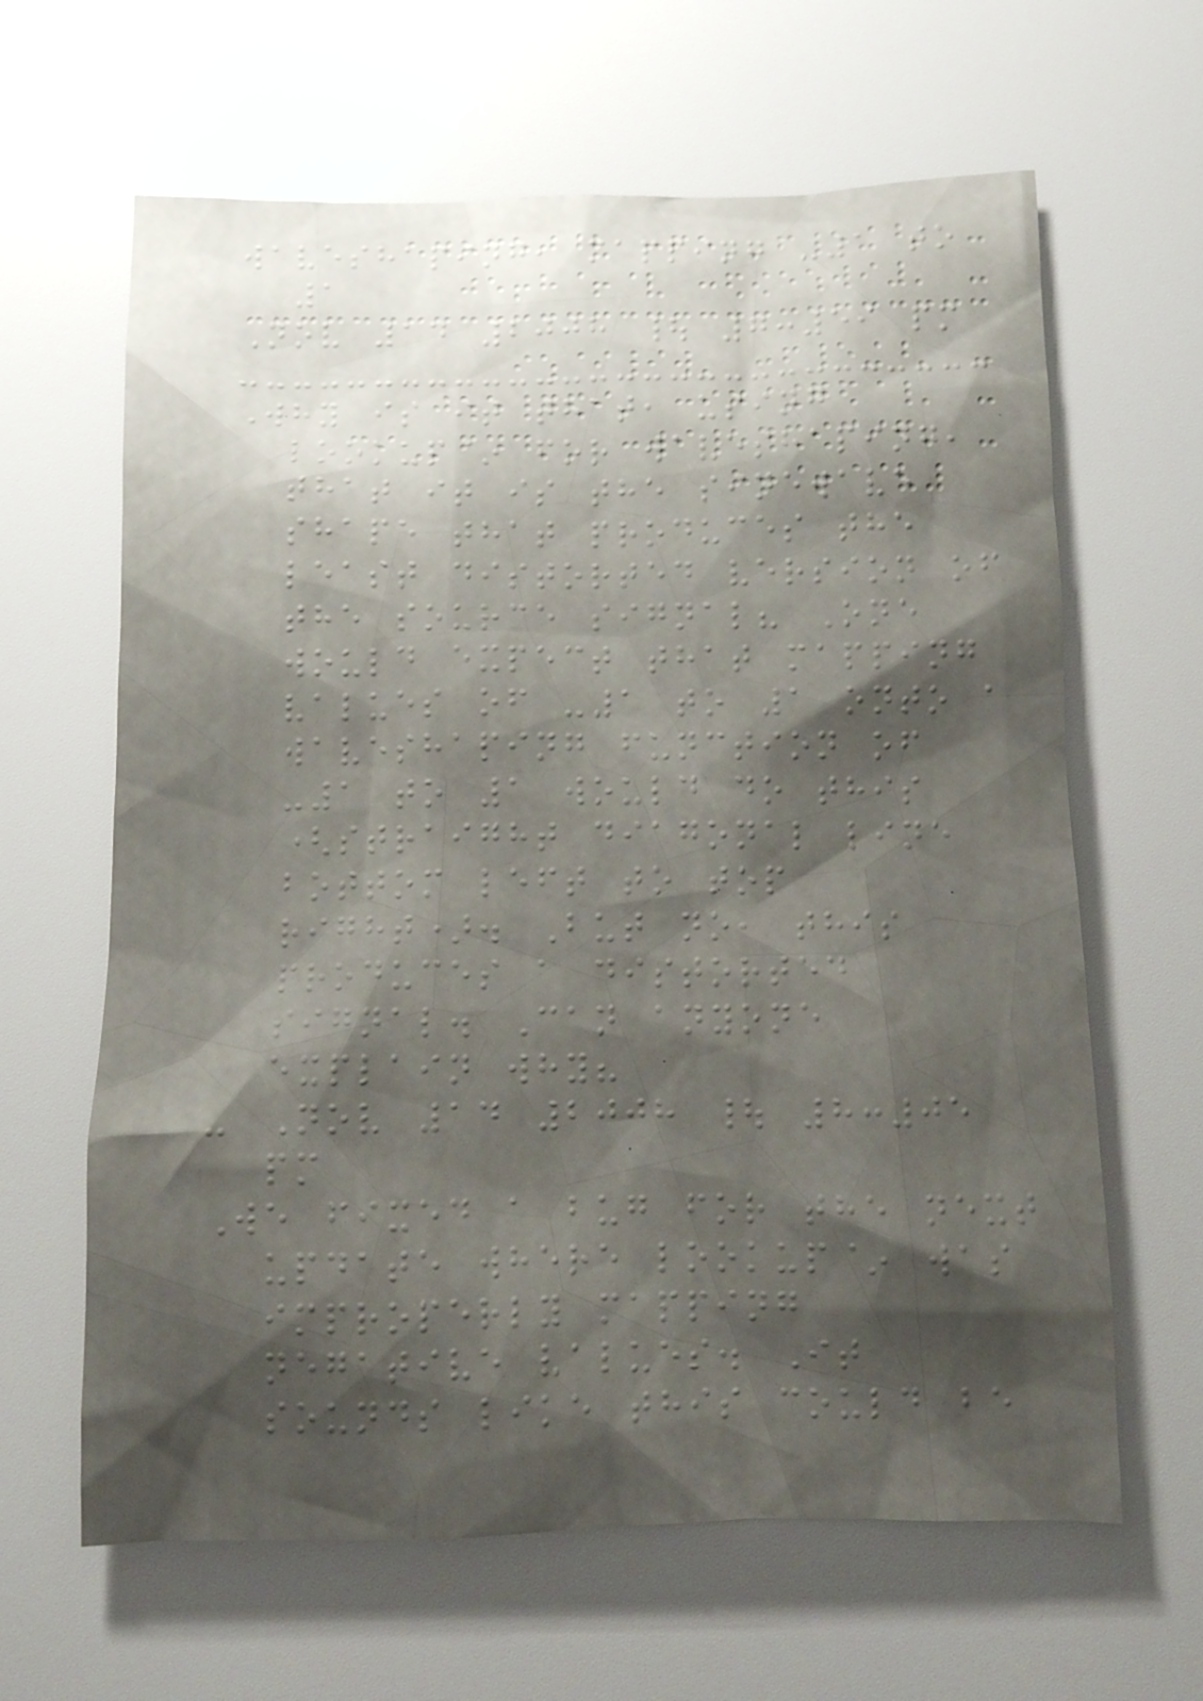waveshaping, mapping -1 to
1
Nov 14 2008 | 7:59 pm
Why is it that, using
lookup~ for waveshaping,
that it is the sinewave
shape that produces the
least distorted version of
the source signal? One
would expect that mapping
values of -1 to 1 onto a
waveshaping function of
-1 to 1 would do this
(straight diagonal line
bottom left to top
right). But no, this
produces a distorted
signal. Can anyone
explain why?
- Nov 14 2008 | 8:05
pm
We fixed a bug for the next
update where lookup~ was
improperly mapping
negative values. It
sounds like this could be
